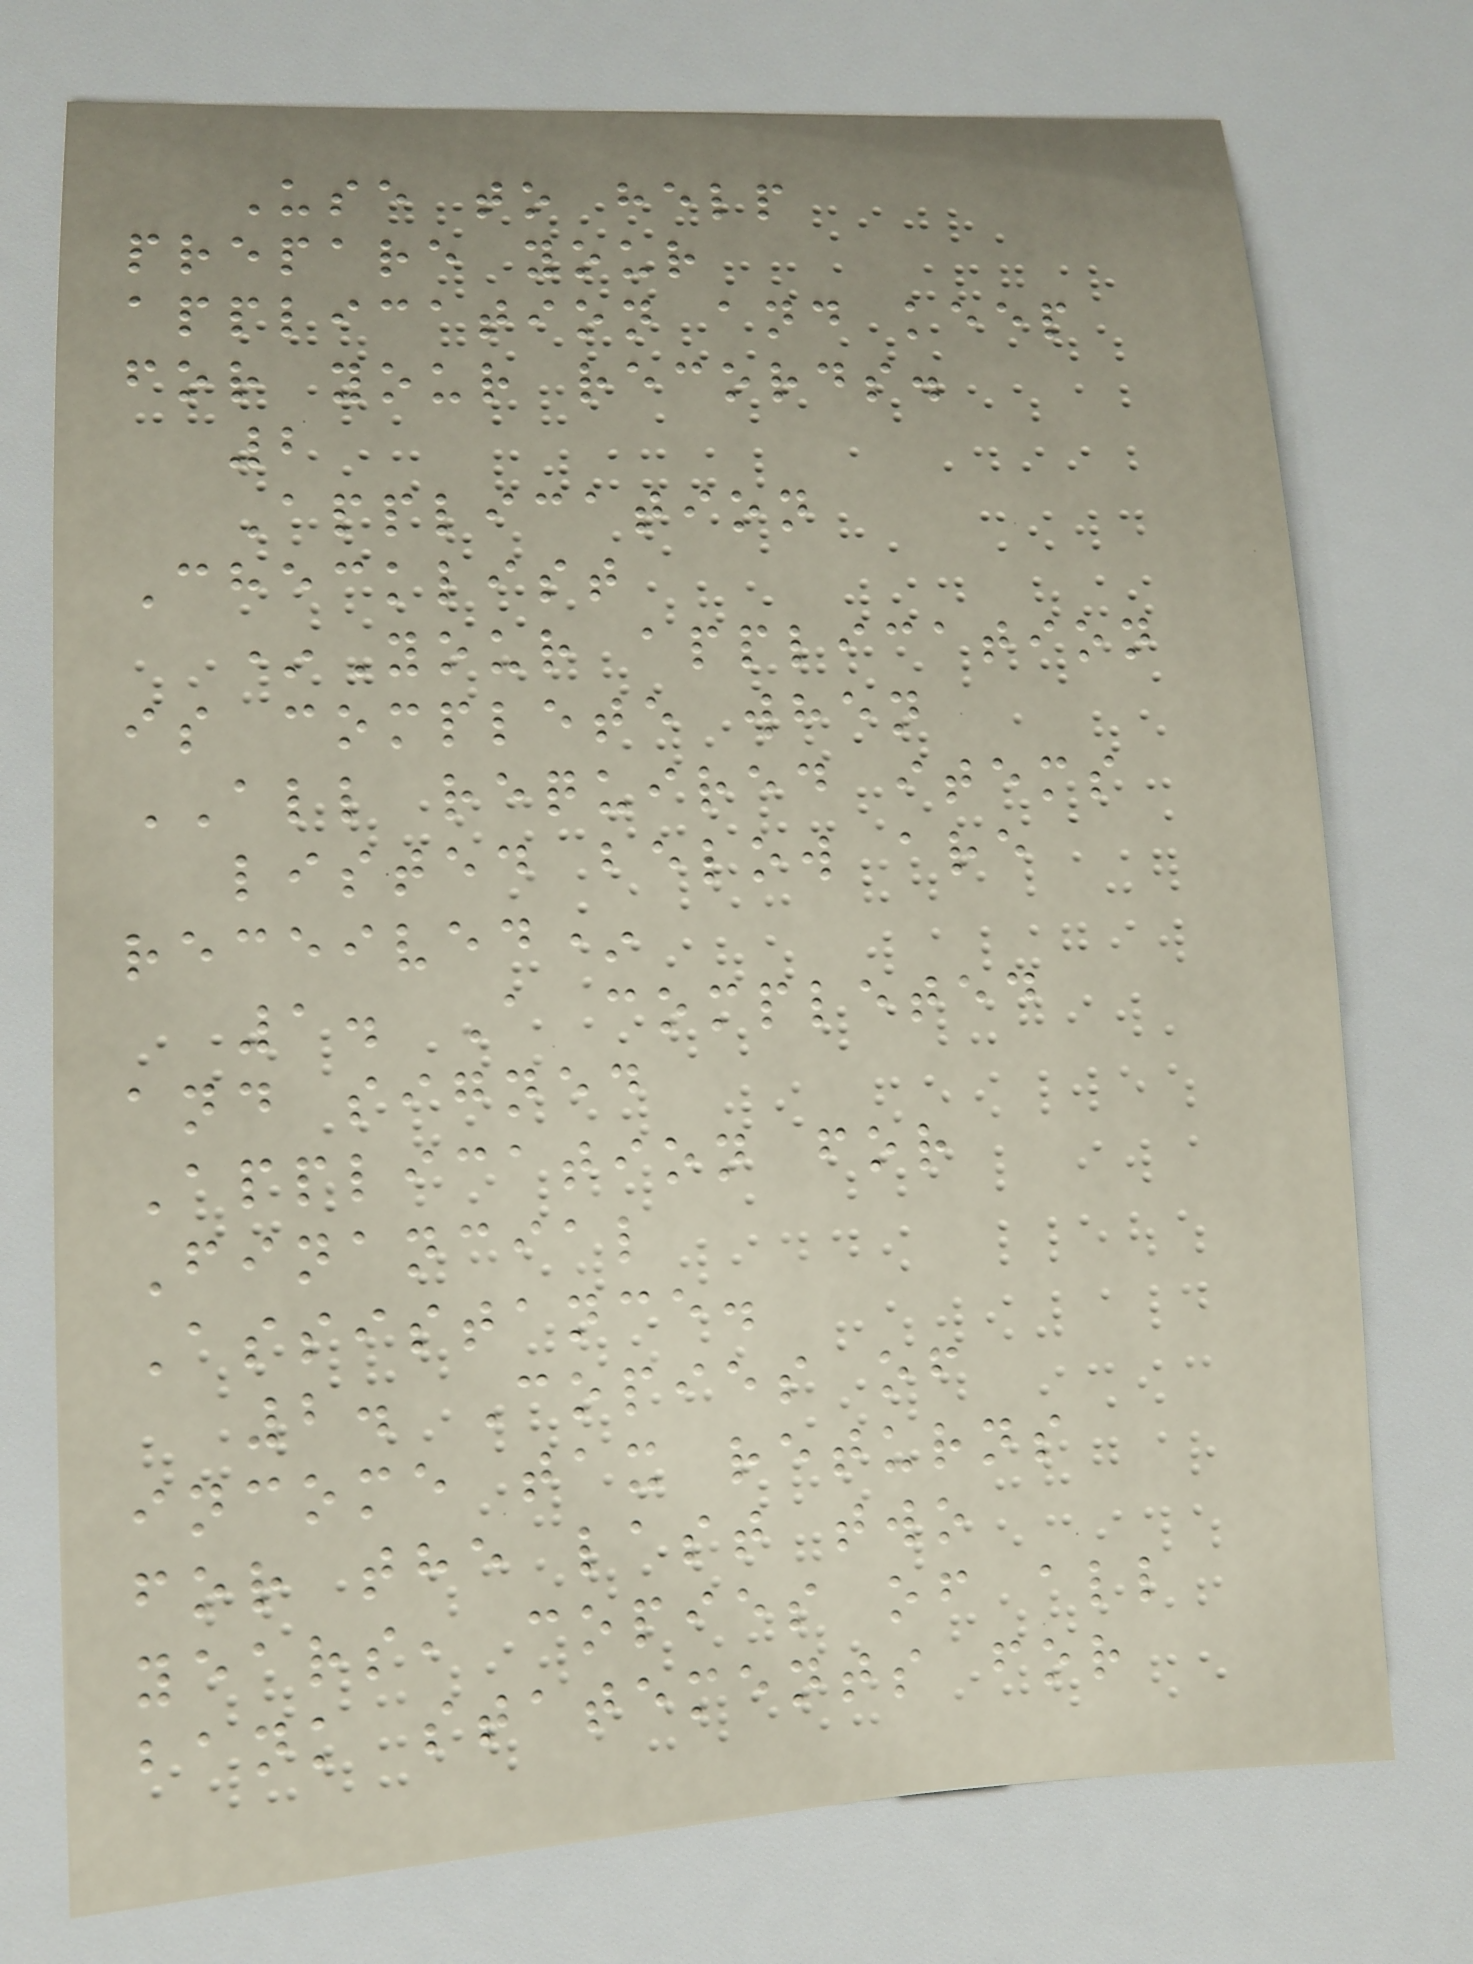Use to help
prepare your
application and keep
for your records.
2
Application
Checklist
*Your application
is complete when
ALL required items
listed below are
received*
1. A completed
and signed
Application for
Financial
Assistance.
2. Copies of
income tax returns
for the last two
years, copies of all
bank statements for
